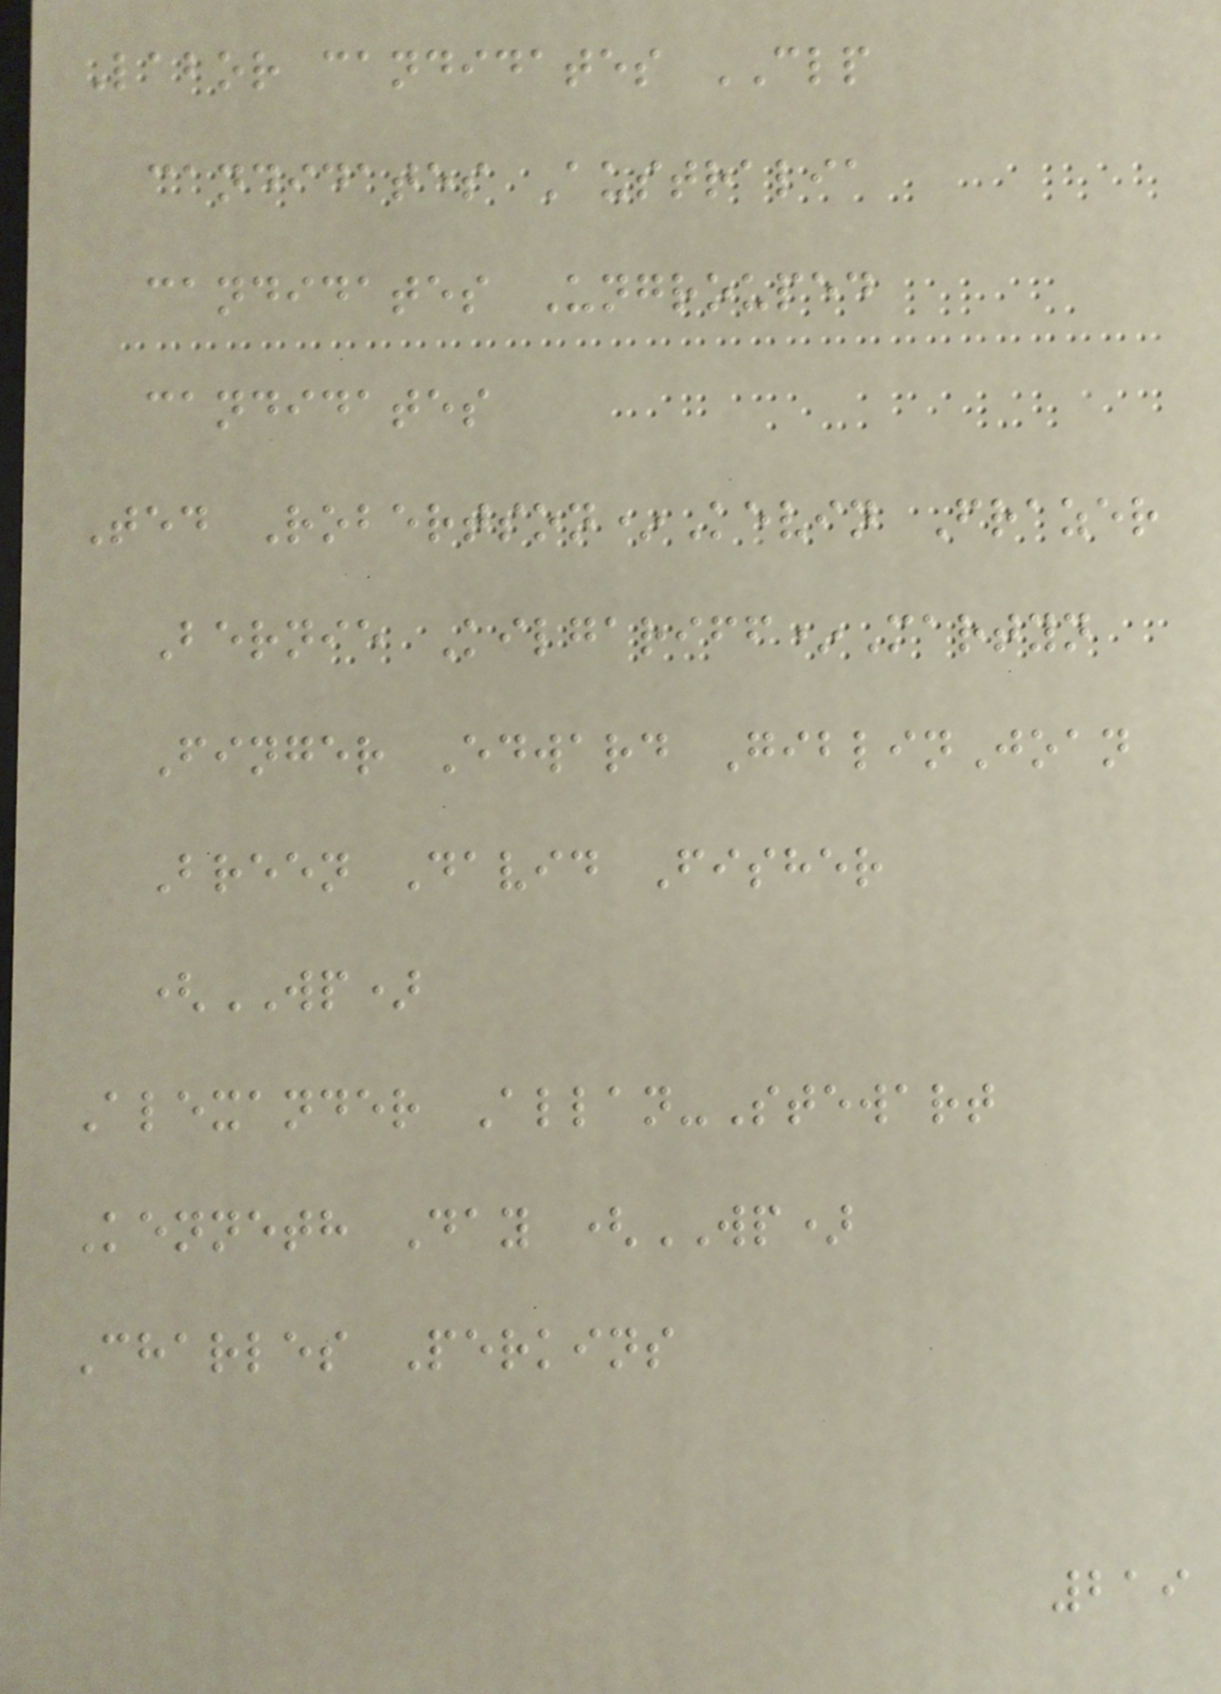Labor candidates CLP
candidates Australia
candidates Ungrouped
candidates
Ted Robertson*Kevin Frazer
Bernie Kilgariff*Martyn
Finger Edward GiblinJoan
Breen David Fisher
(WP)
Alexander Allan-Stewart
Kenneth Day (WP)
Charles Perkins
219
